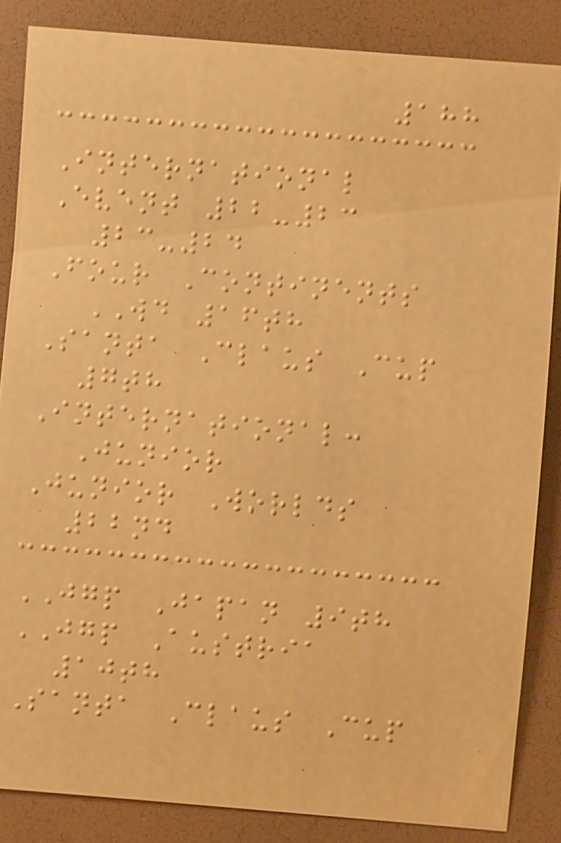188
International
Event 22-23
23-24
Four Continents
WD 16th
Santa Claus Cup
7th
International:
Junior
Junior Worlds
22nd
JGP Japan 9th
JGP Austria
10th
Santa Claus Cup
